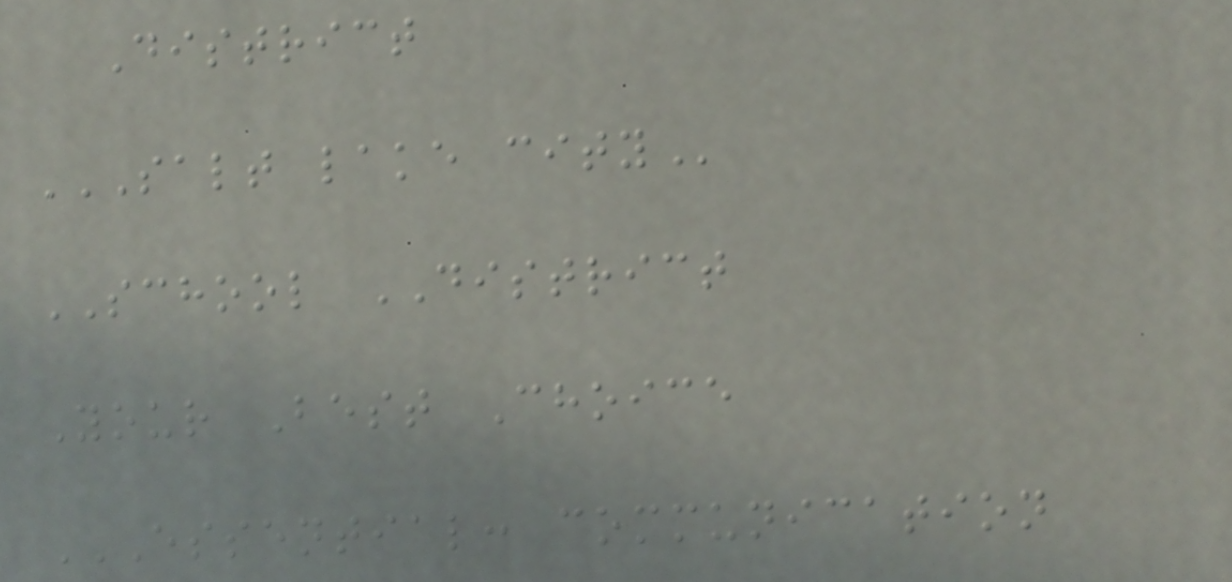District
SALT LAKE CITY
SCHOOL DISTRICT
Your Best Choice
ESSENTIAL: COMMUNICATION
